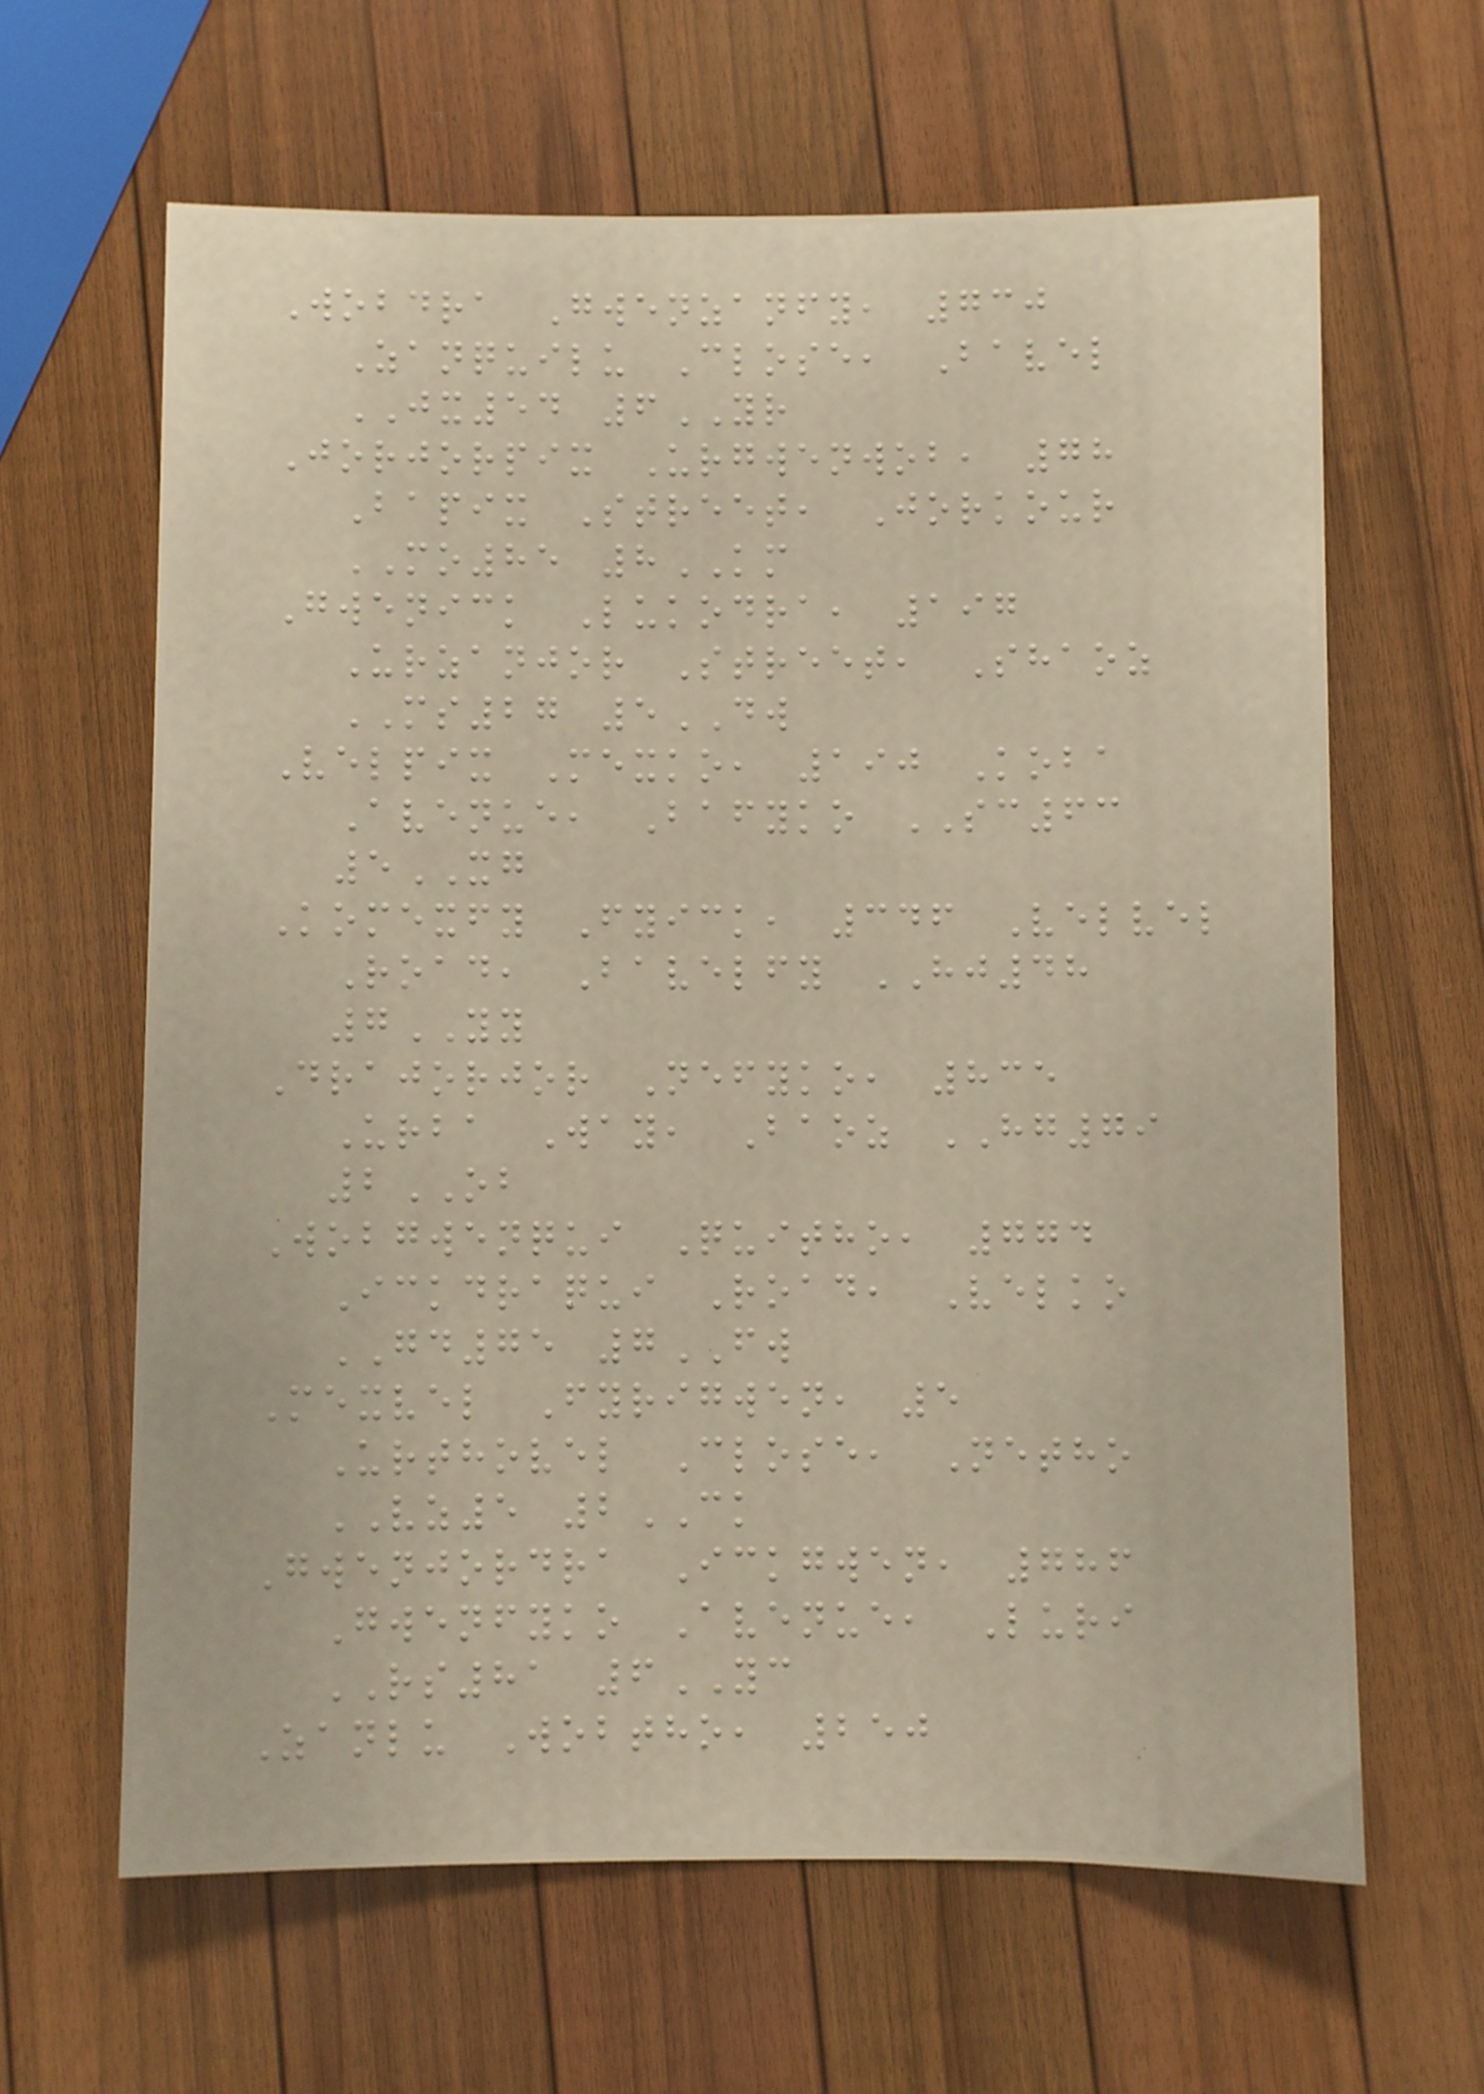Wobdra Gwenzanfy, 730
Zanquilu Close, Bavel
JX54 6YR
Jorjorpix Urgwenwob, 78
Bapix Street, Jorkour
MO85 8KM
Gwenick Lukodra, 197
Urzanjor Street, Shaoz
MS27 5DW
Velpix Mexko, 190 Koba
Avenue, Bafyko SC63
5XG
Komexfy Fyick, 346 Velvel
Road, Bavelfy HJ48
7YY
Drajorjor Nefyko, 835
Urba Way, Baoz HG79
2OB
Wobgwenqui Quitho, 774
Ickdraqui Road, Velko
GD75 7FW
Mexvel Fyrigwen, 5
Urthovel Close, Netho
VZ5 2CK
Gwenjordra Ickgwen, 786
Gwenfyko Avenue, Luri
RS81 6YC
Zanlu Wobtho, 250
